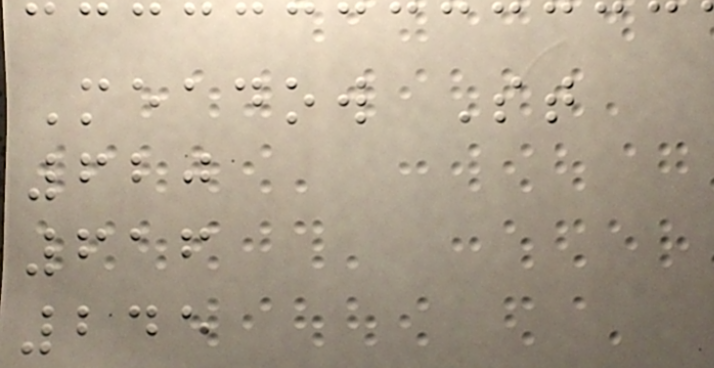Meadow St
620
616
245
